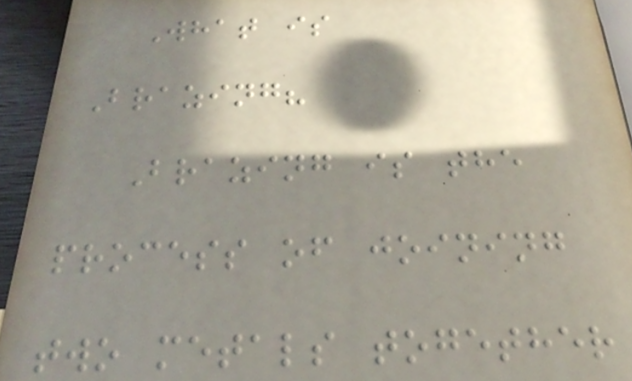What is
Brazing?
Brazing is the
process of joining
two metals together
